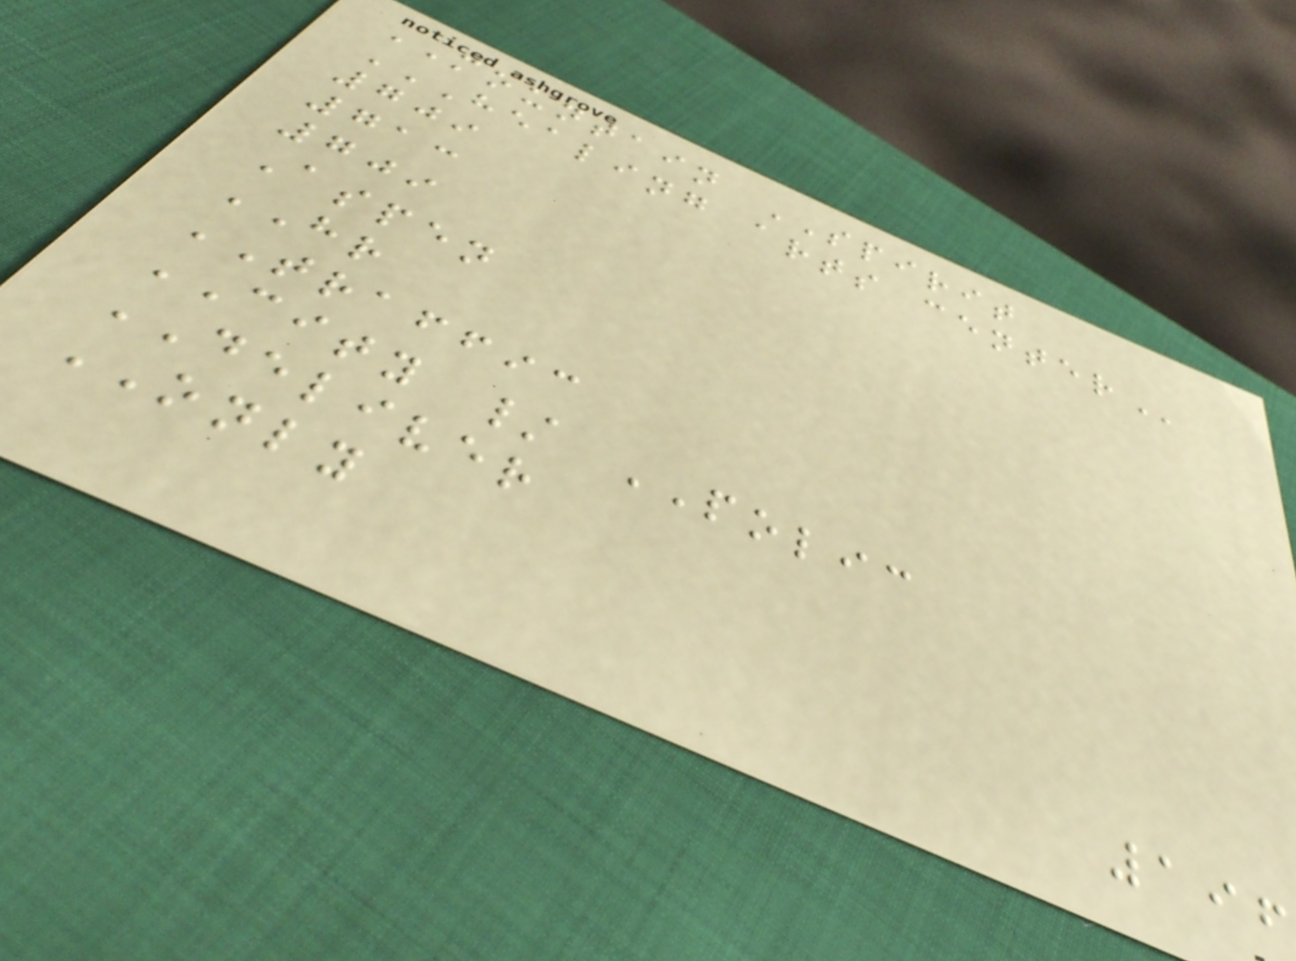MOUNTAIN SPIRIT
HEALING ARTS CENTER
709
713
709
Aspen
HR
TRAFFIC
CITY / POLIC
DELIVER
ONLY
196
